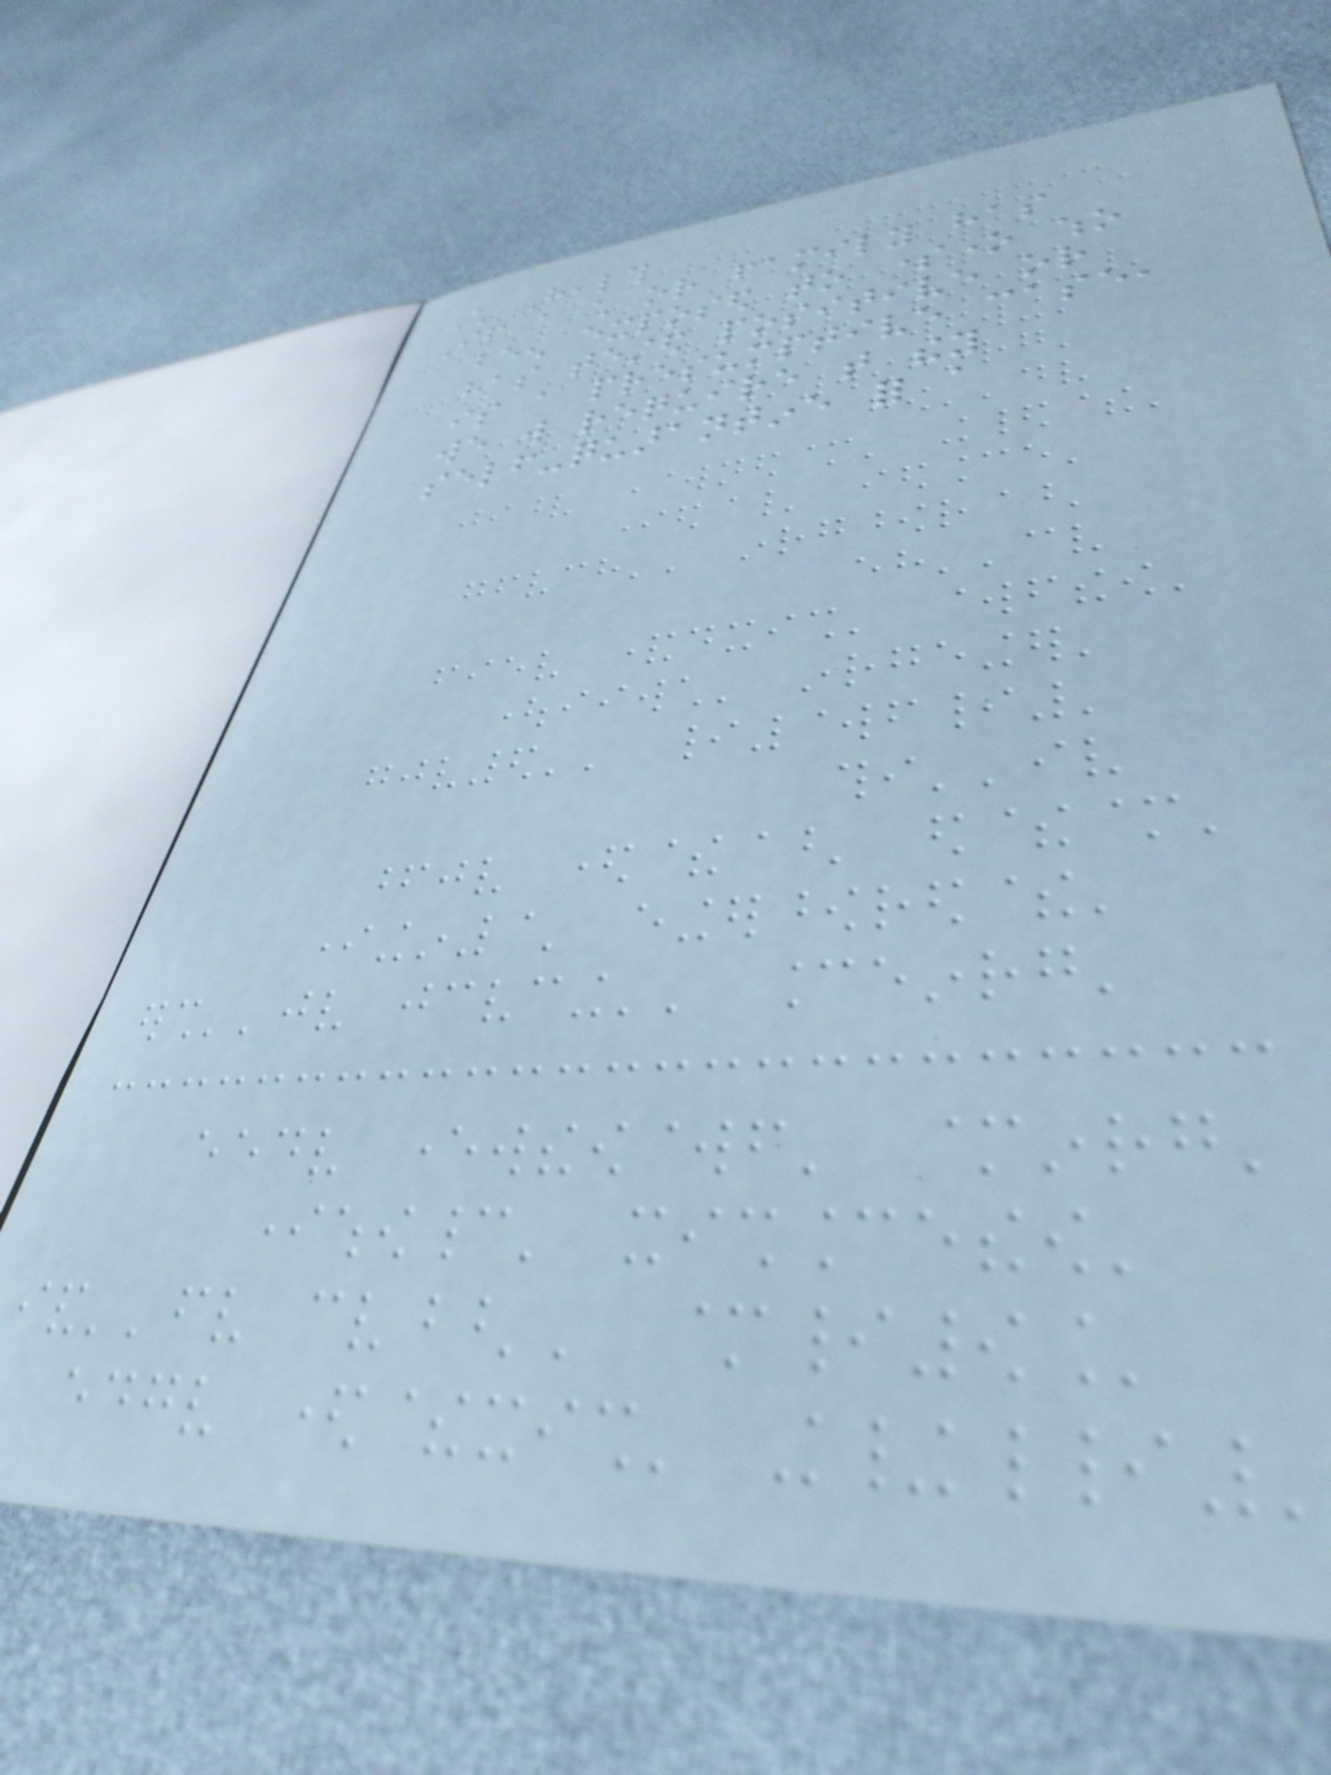Child Health
If a child or family has
been exposed to someone who
has tested positive or
is a presumptive case,
we will require that they
self-quarantine for a
